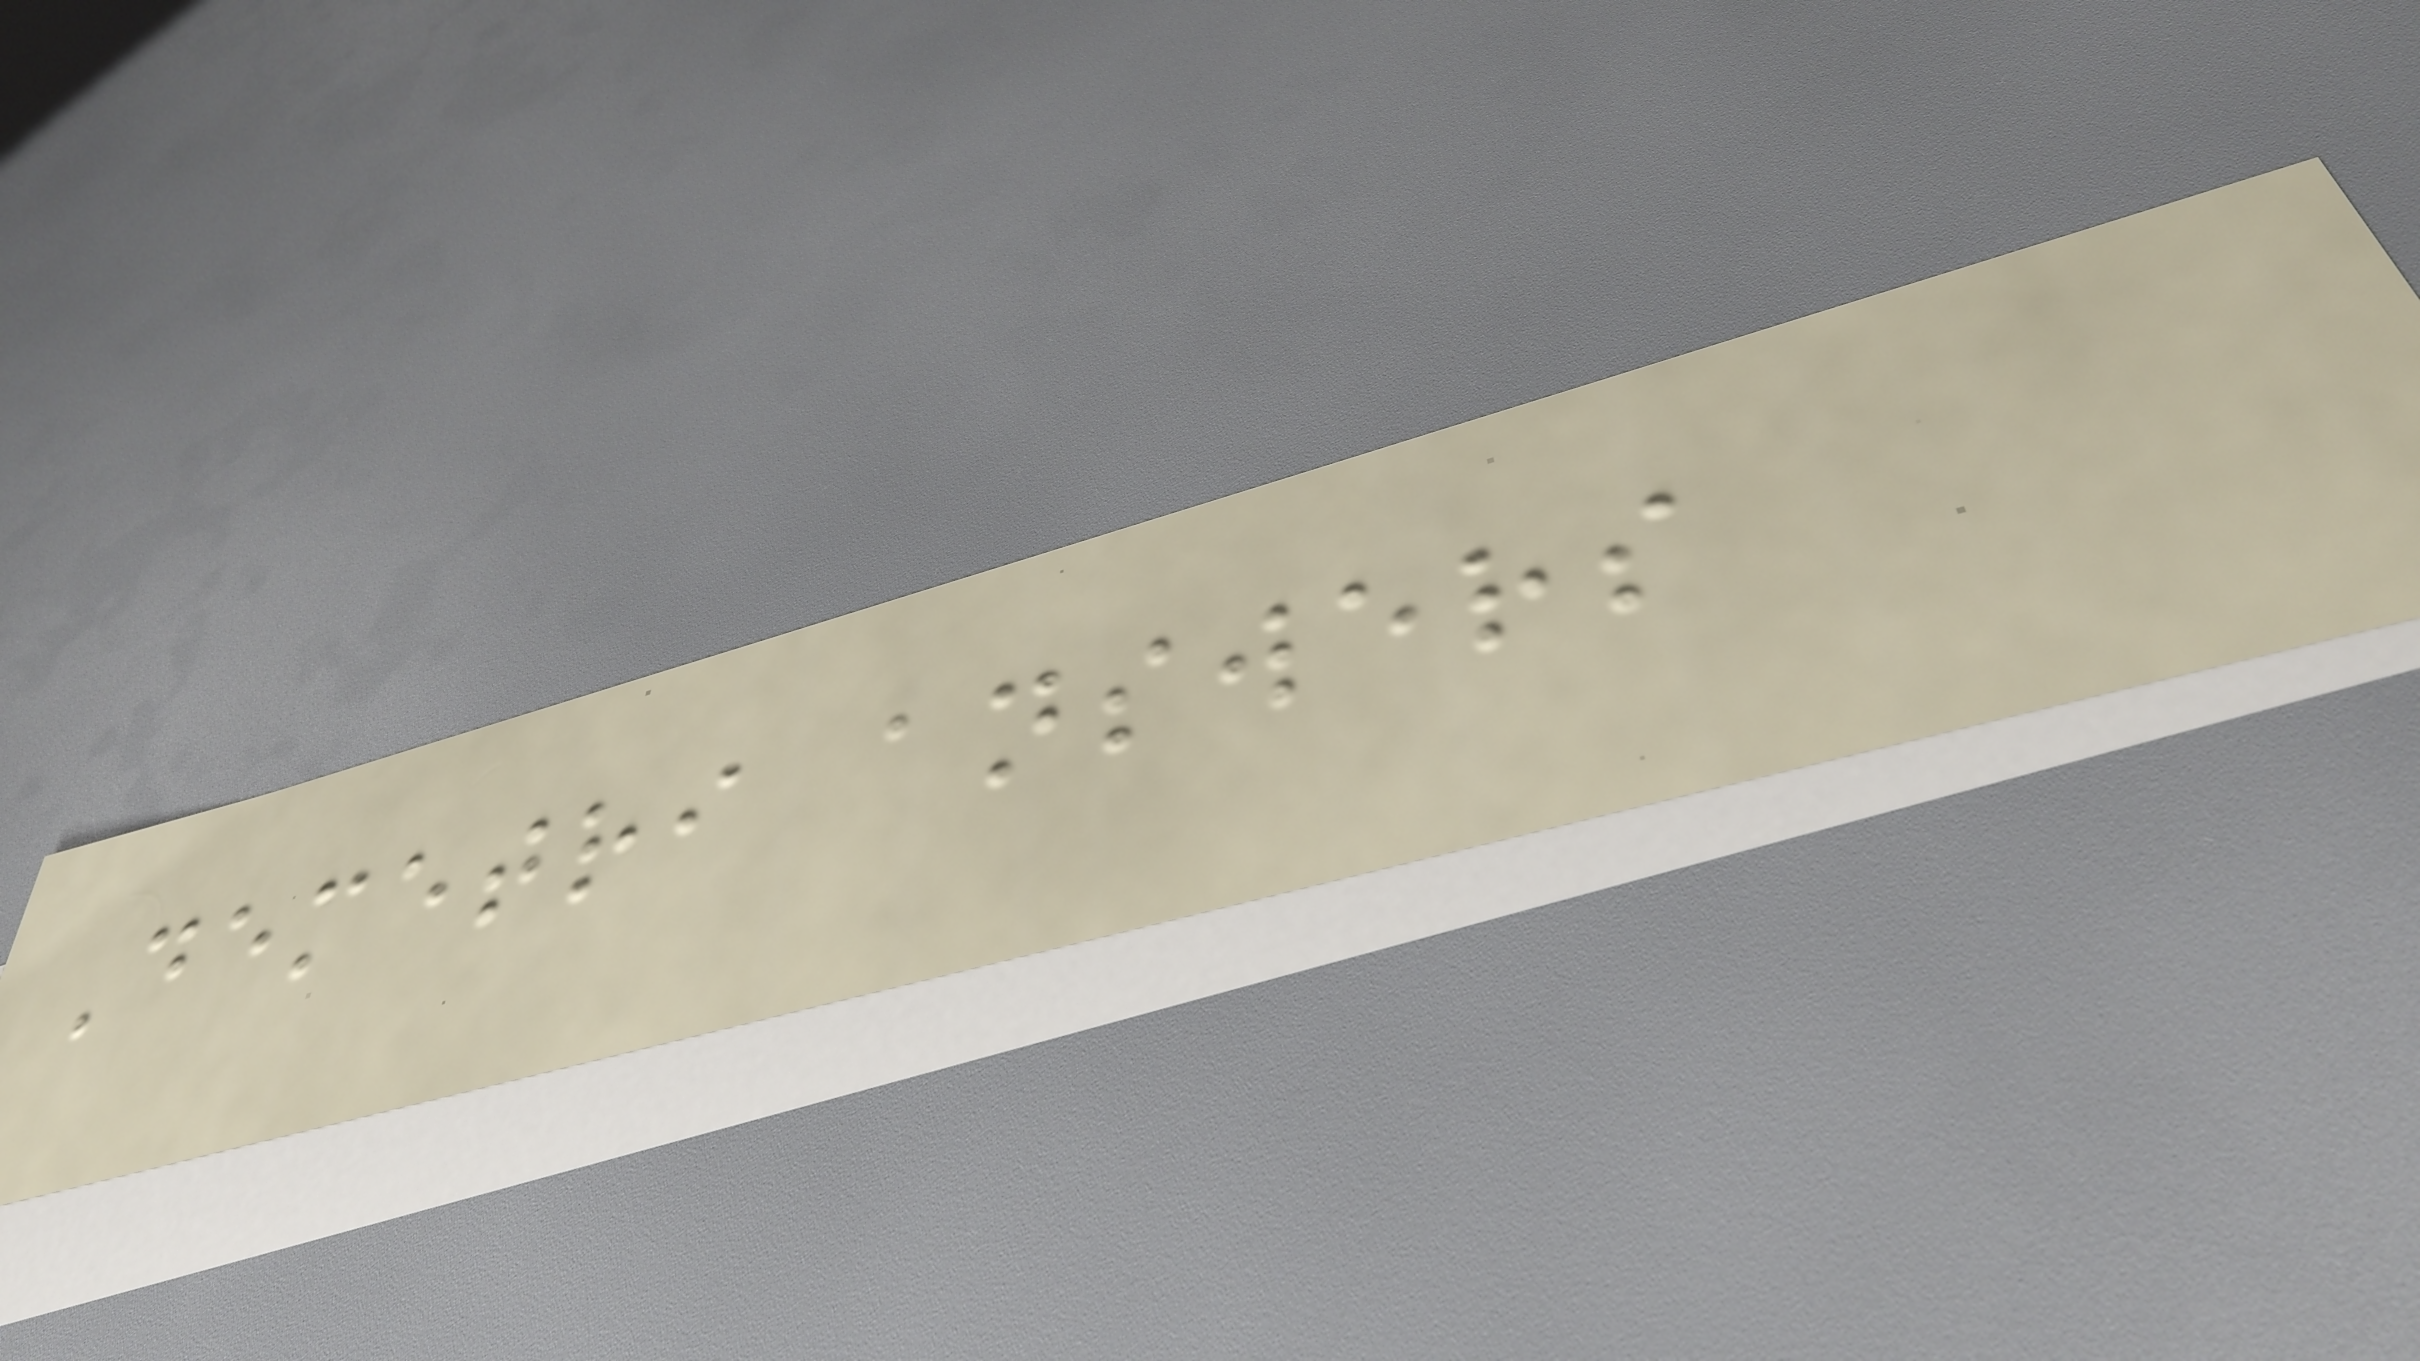Demetri answers
